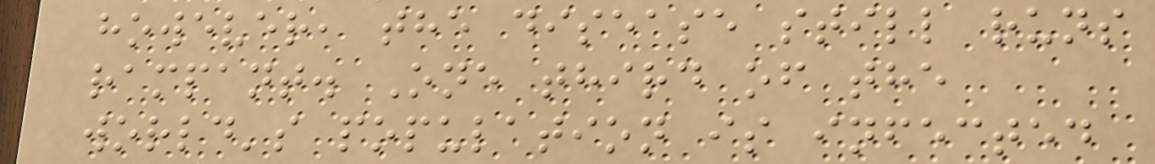however, the disease still runs
rampant. One third of the
world's population is infected
